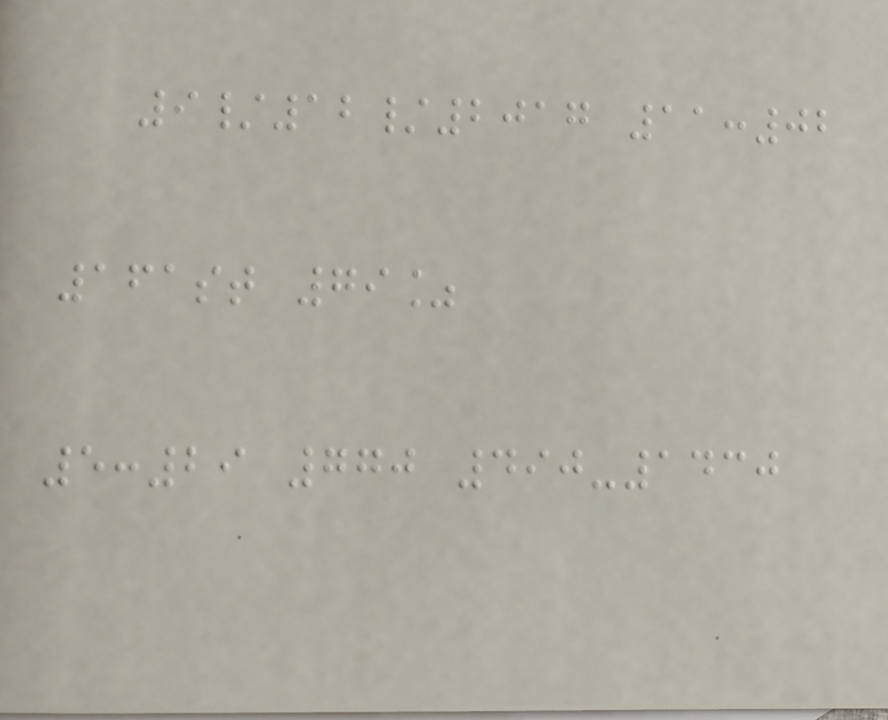9/12/2017 11:02
161st 79%
5:29 770 490-1430
